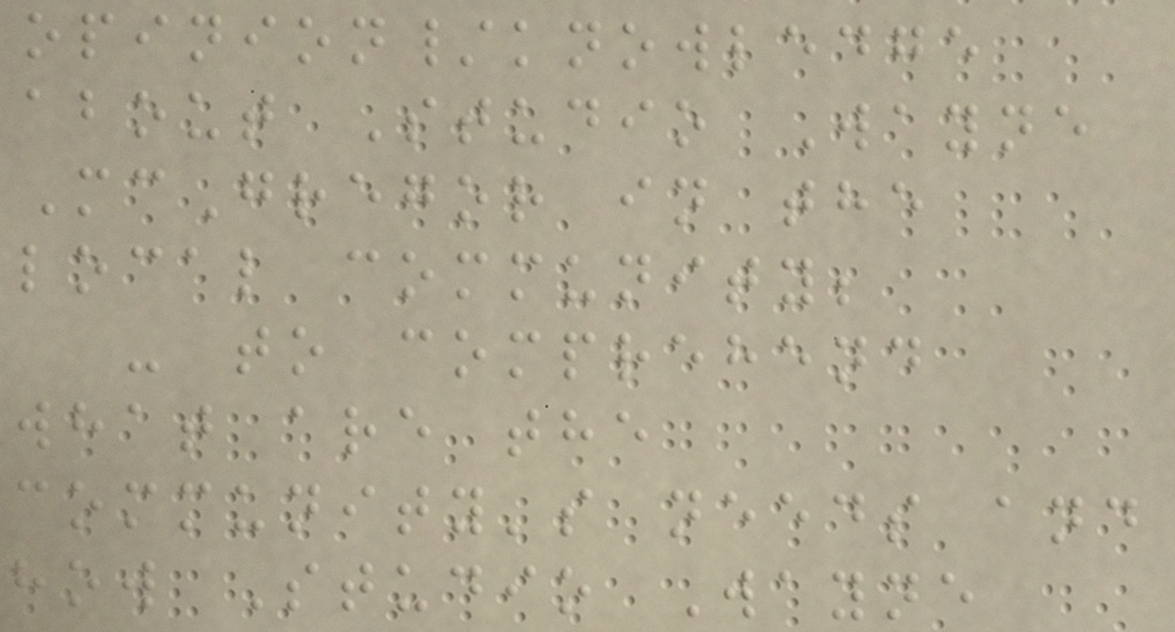opinion/knowledge
about Studio Wayne
McGregor in the
local community;
- to comprehend
what are the
community's needs and
how Studio Wayne
